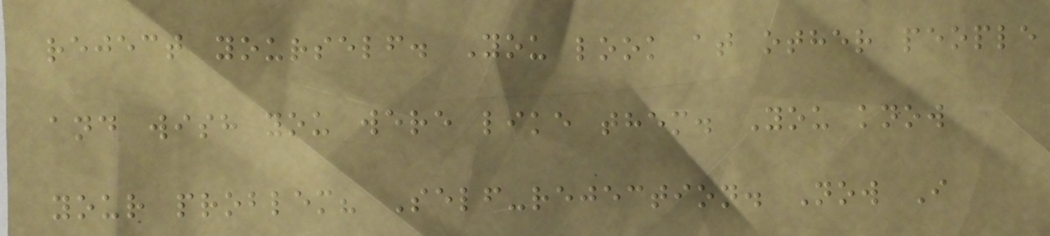reject yourself. You look at other people
and wish you were like them. You know
your problem? Self-rejection. Now I
